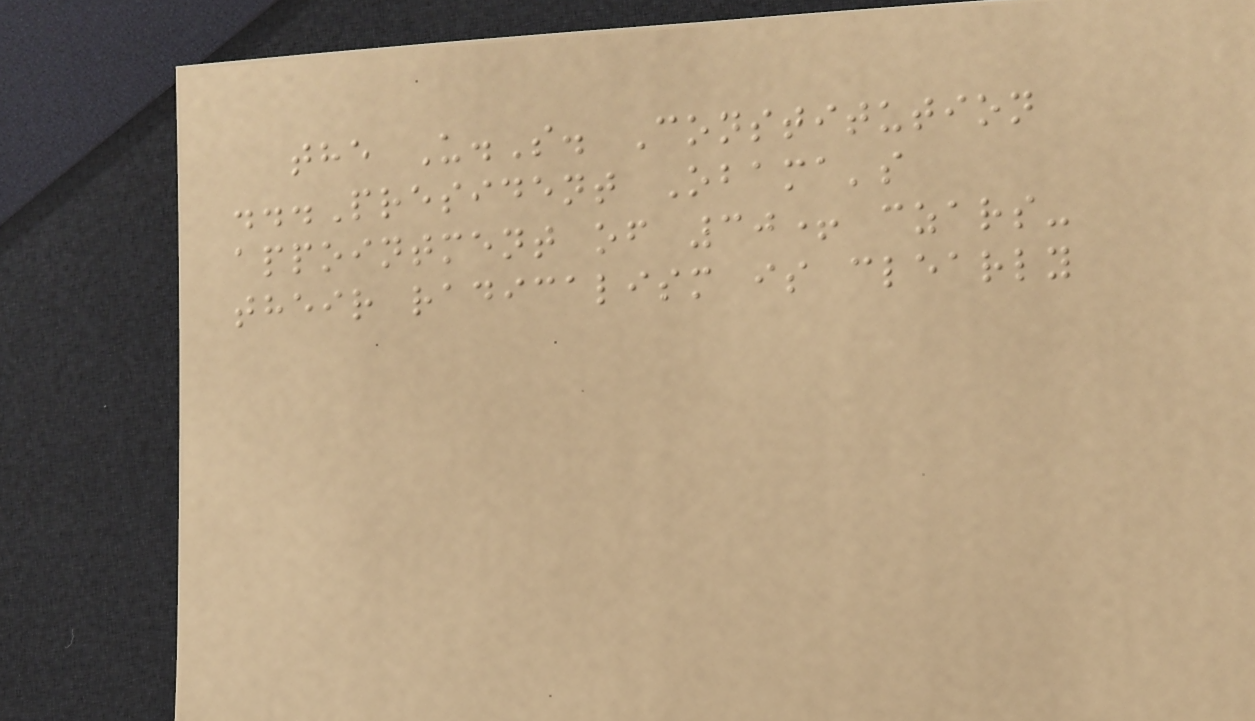the U.S. Constitution
...President Obama's
appointment of 30+ czars-
their radicalism is clearly
